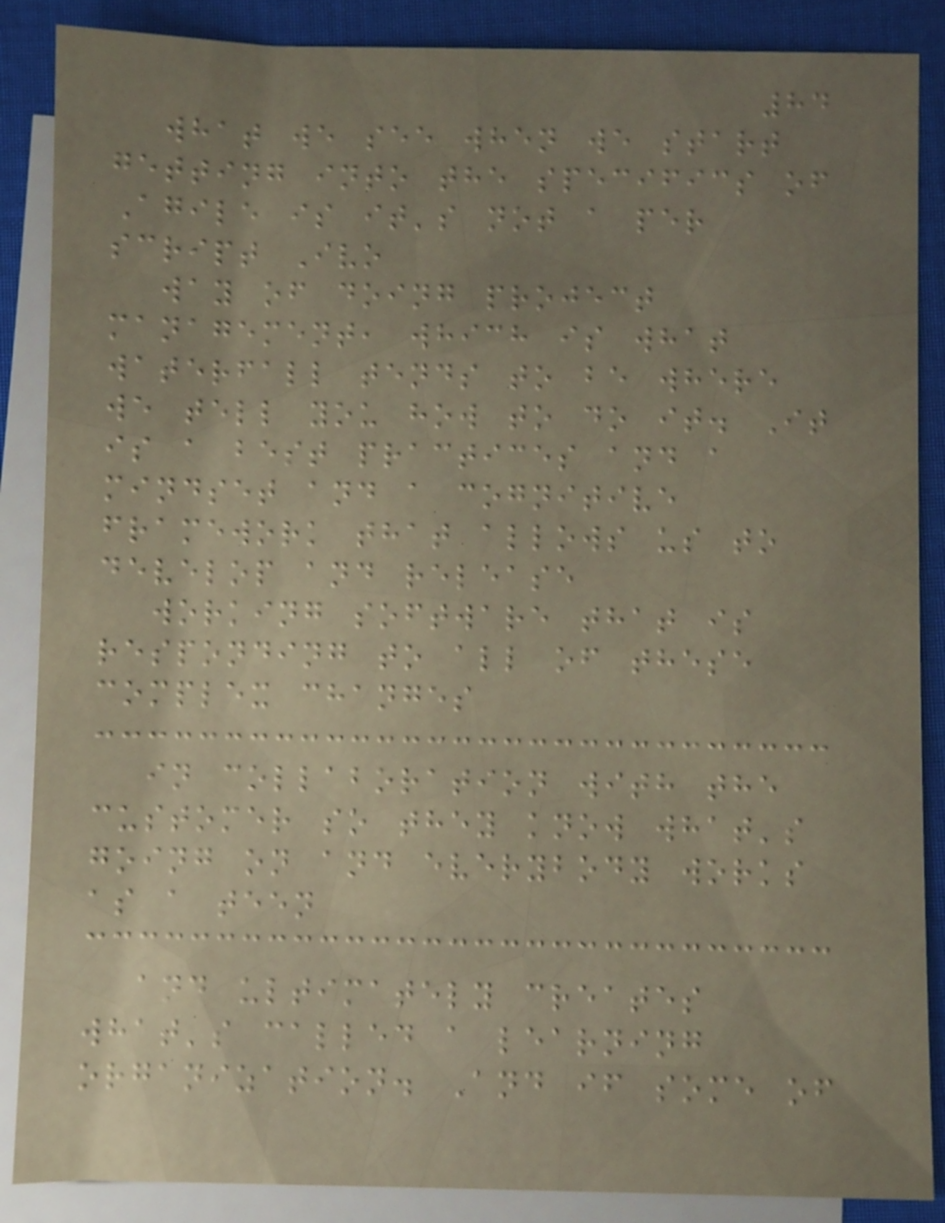84
what we see when we start
getting into the specifics of
Agile is it's not a per
script Ivo
way of doing project
management, which is what
waterfall tends to be where
we tell you how to do it. It
is a best practices and a
mindset and a cognitive
framework that allows us to
develop and release
working software that is
responding to all of these
complex changes
in collaboration with the
customer so they know what's
going on and everybody works
as a teen
and ultimately creates
what's called a learning
organization. And if some of
